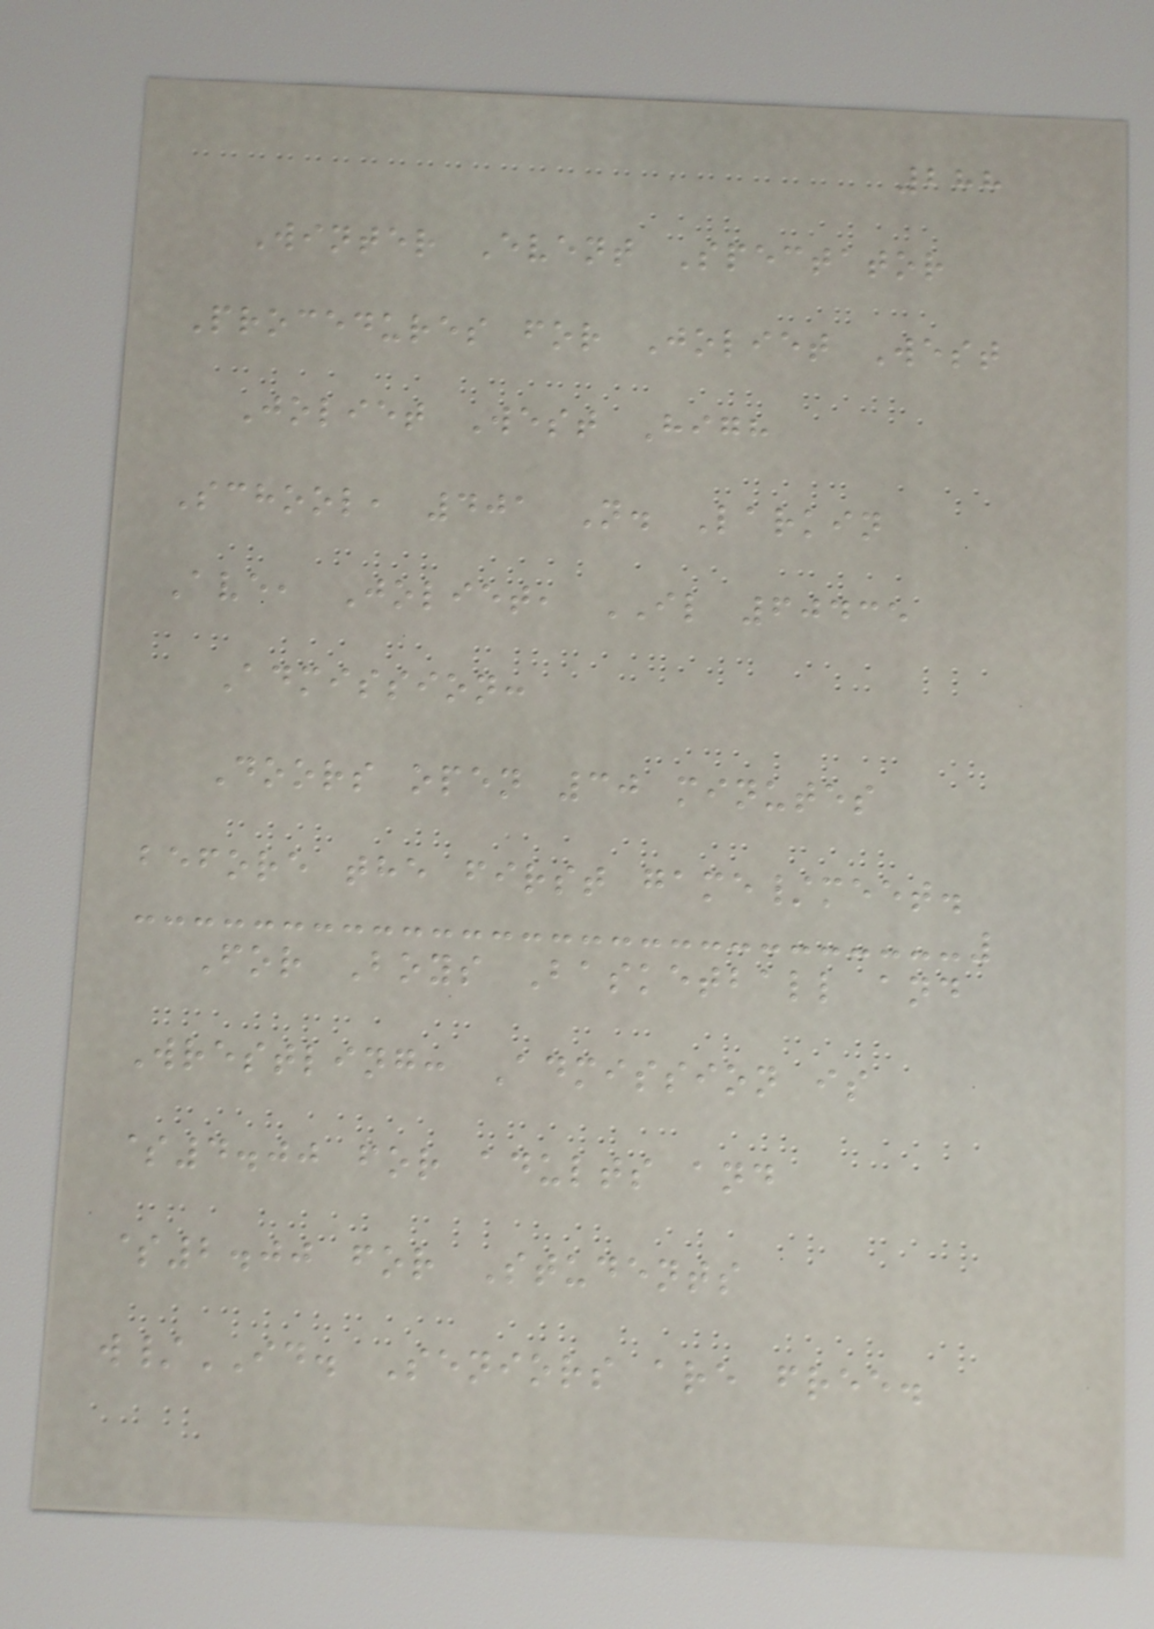288
Winter Event Spectator
Procedures for Joliet West
Joliet West High
School, 401 N. Larkin
Ave, Joliet, IL 60435
Admission:
Doors open 30 minutes
before the first game/meet.
For Boys Basketball and
Wrestling: Admission is
$4.00 for adults and
$2.00 for Students
w/ID. Seniors are free.
